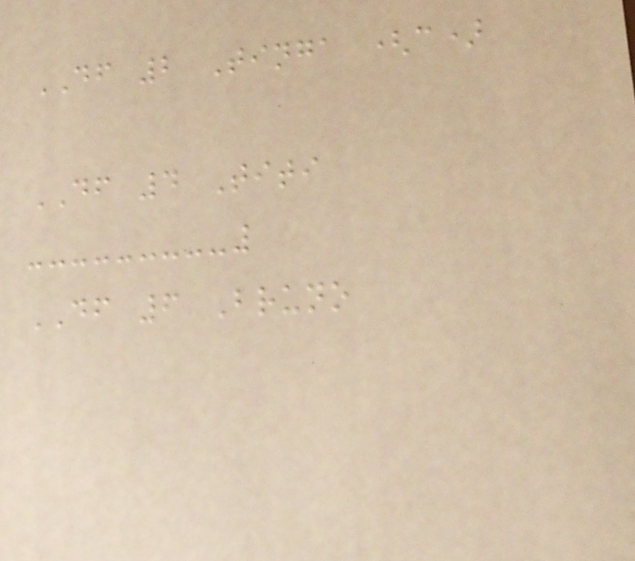DF 2 Tinga (c)
DF 4 Titi
DF 6 Bruno
